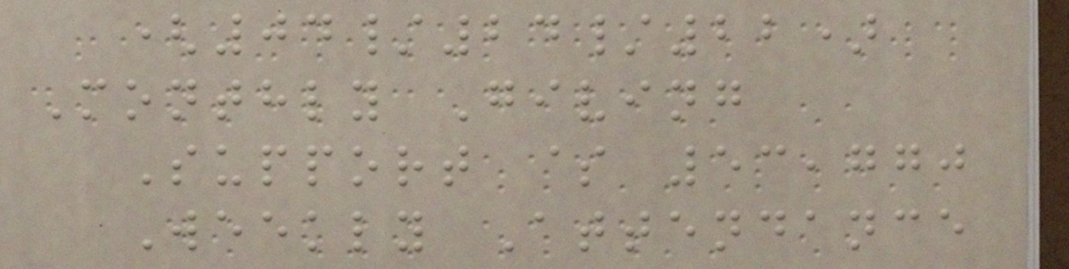(04/24/22)
Monthly Giving
Support $ 53,770
Weekly Attendance
